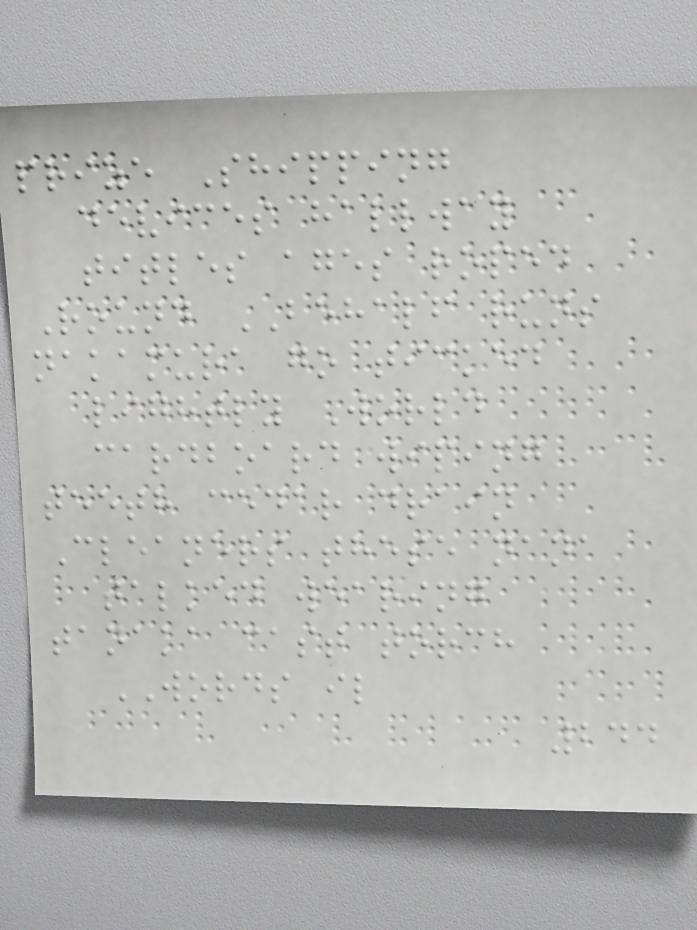prize Shipping
devices hallway
titles ages roped
Round BEHALF runs
nakamura go ticked
lightly World
cardboard wiping
teeth cedar drain
Cleaners these nana
talked wearing
tanaka cast torch
WORDS il
244
